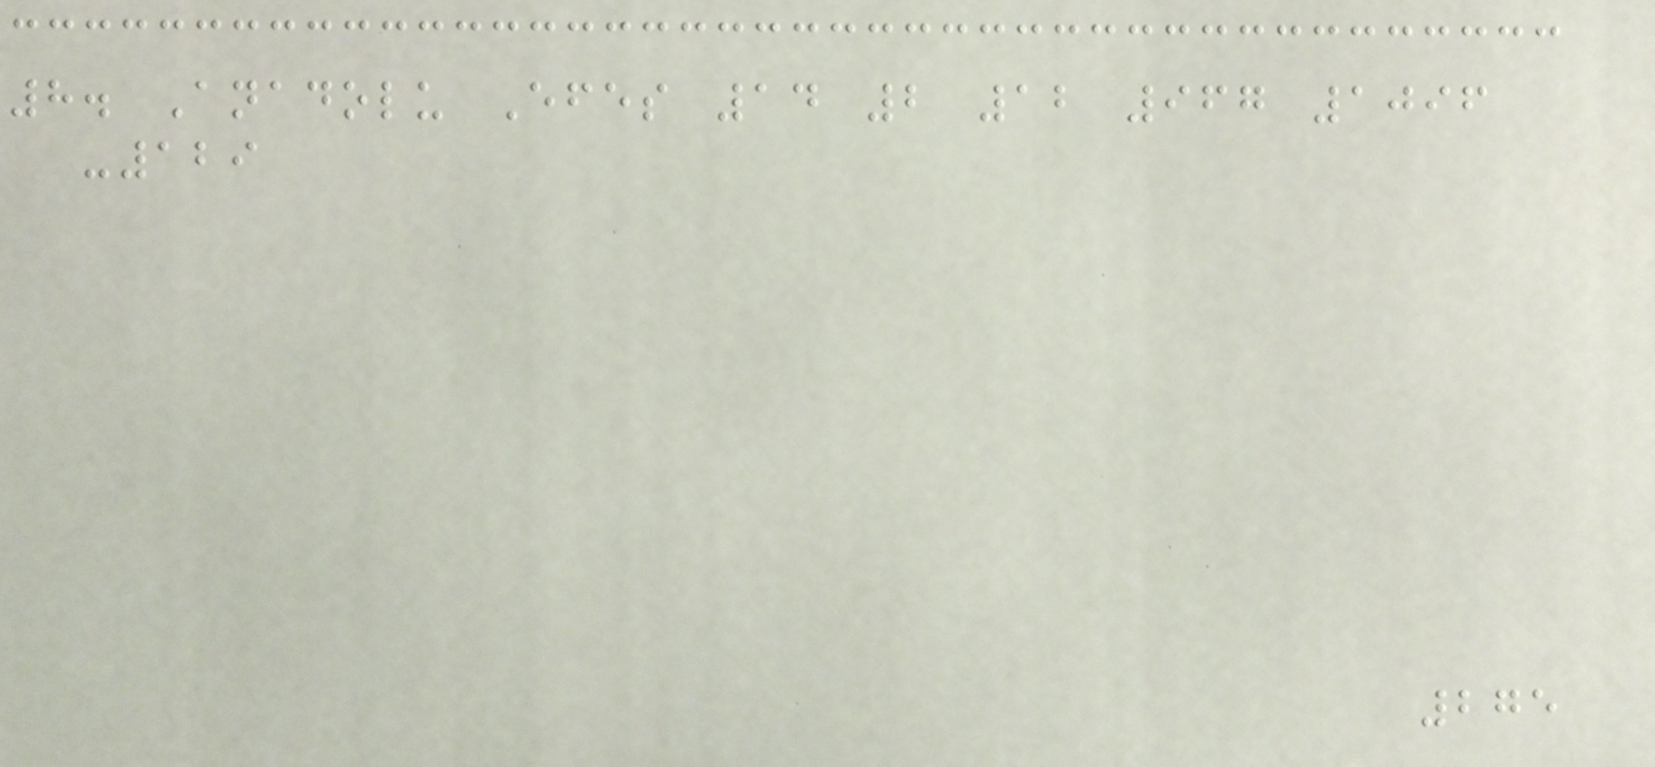8. Anadolu Efes 14 2 12 967 1096
-129
275
